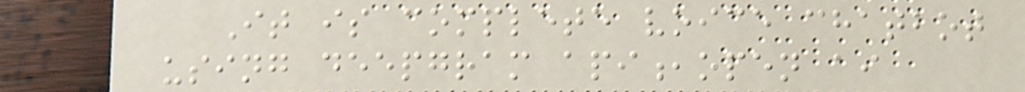It is complete voice chatbot
using deepgram api,open ai
